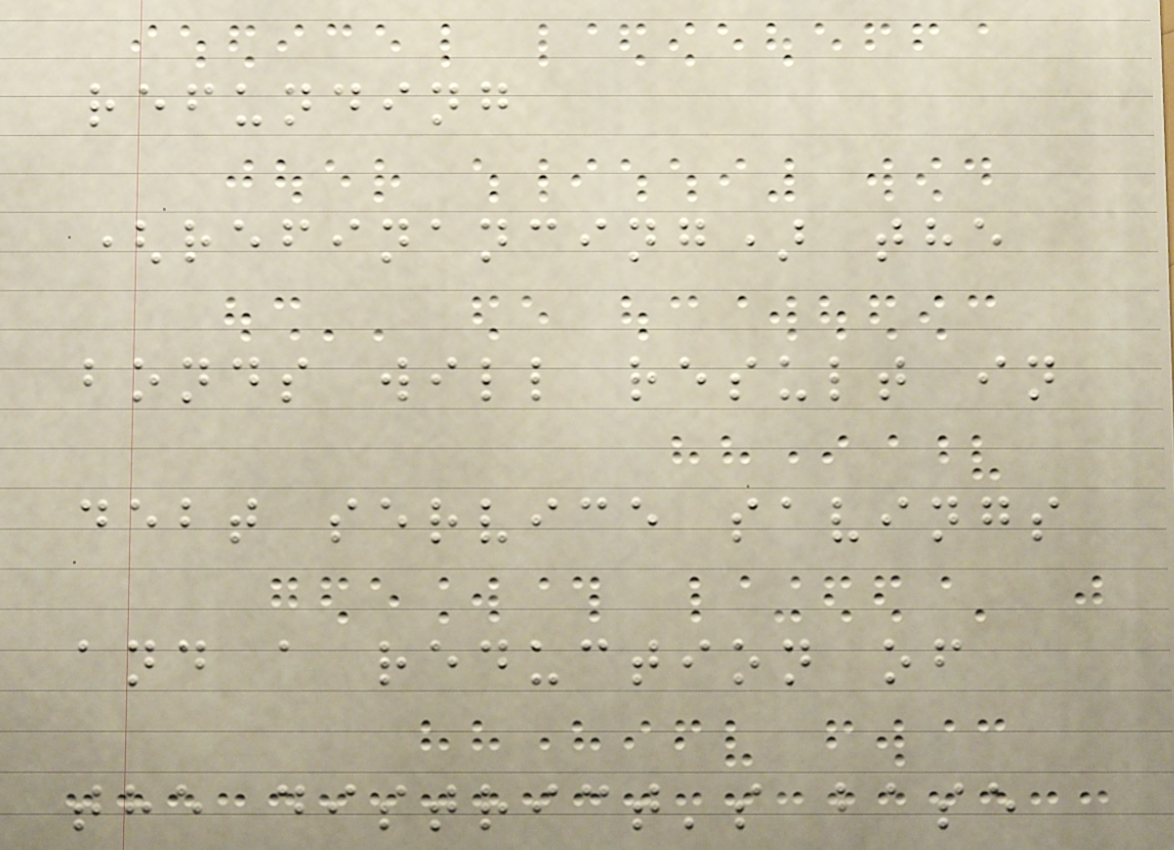refunding
(refinancing) the
bonds will result in
debt service savings
and a reduction of
the district's base
